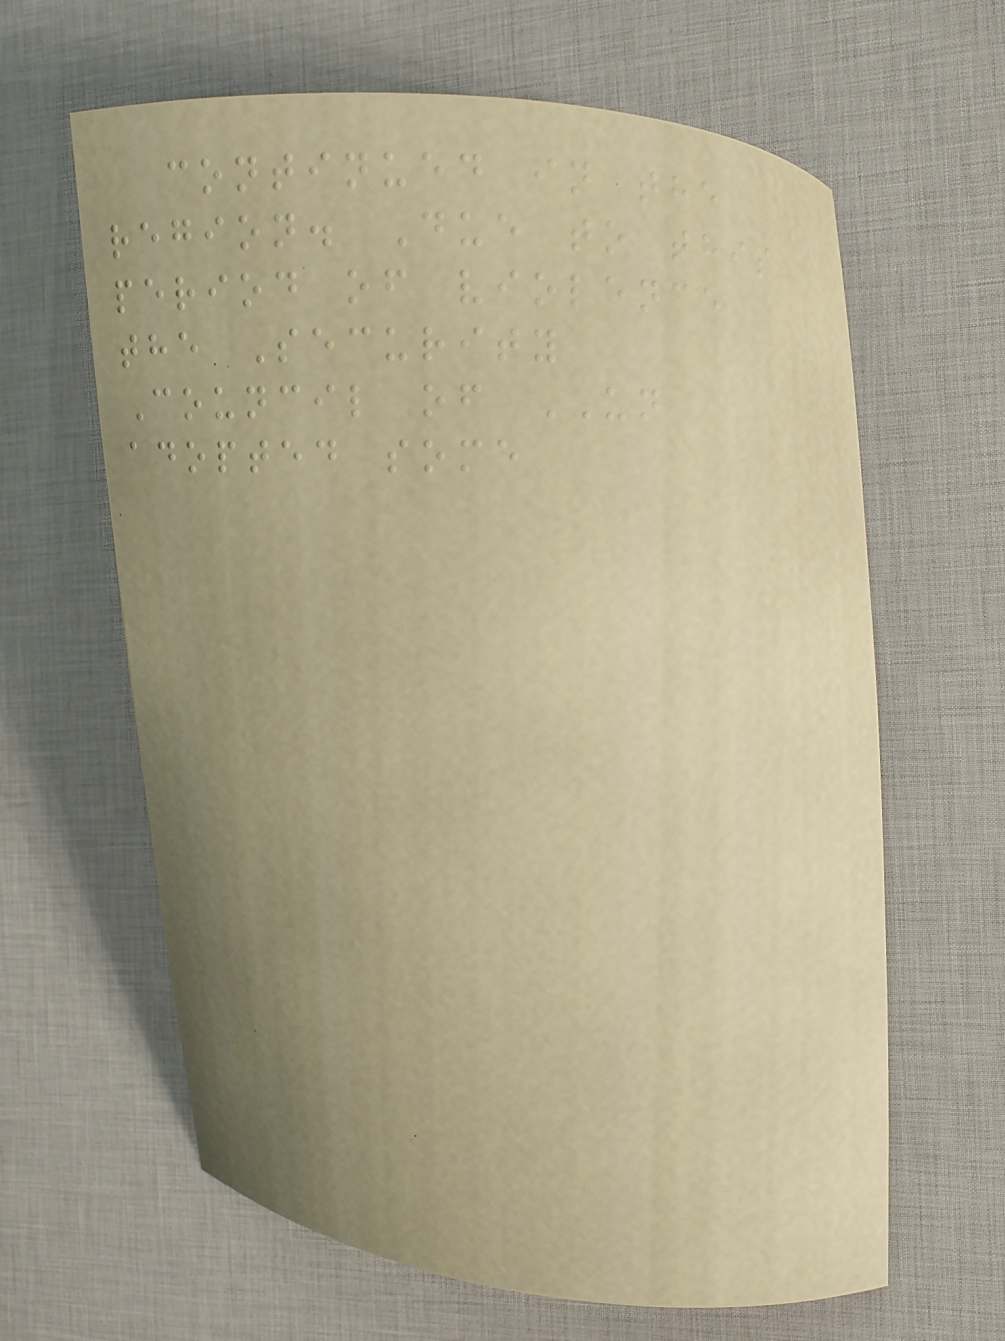continued in the
region. Due to this
period of violence
the Security
Council of UN
adopted some
